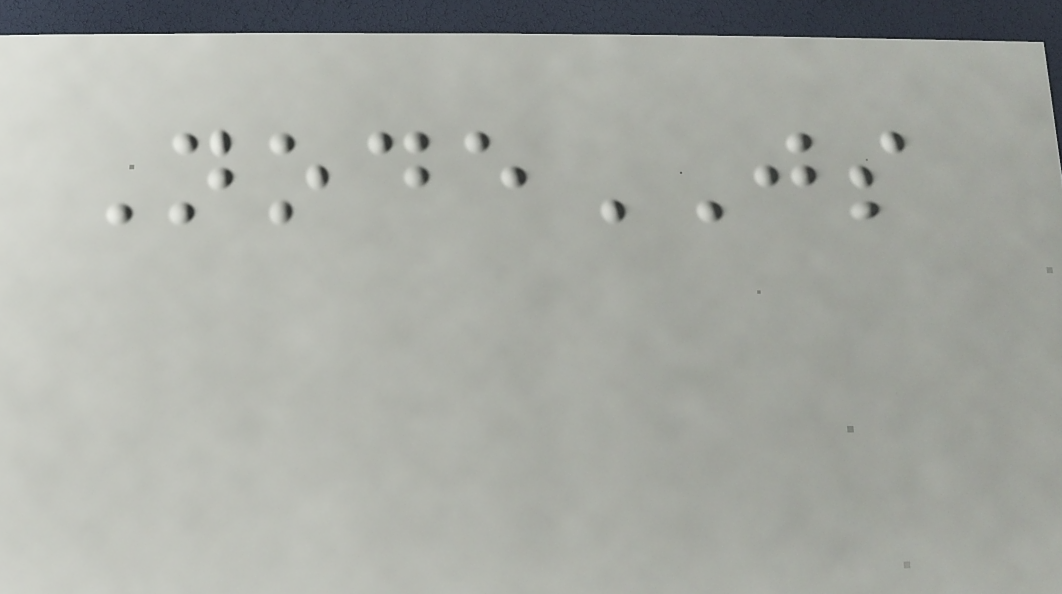NodeJS
